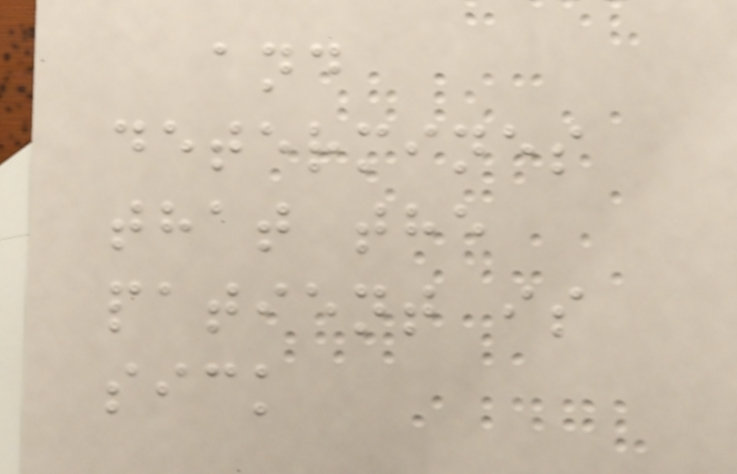and
determines
that the
patient is
sick
